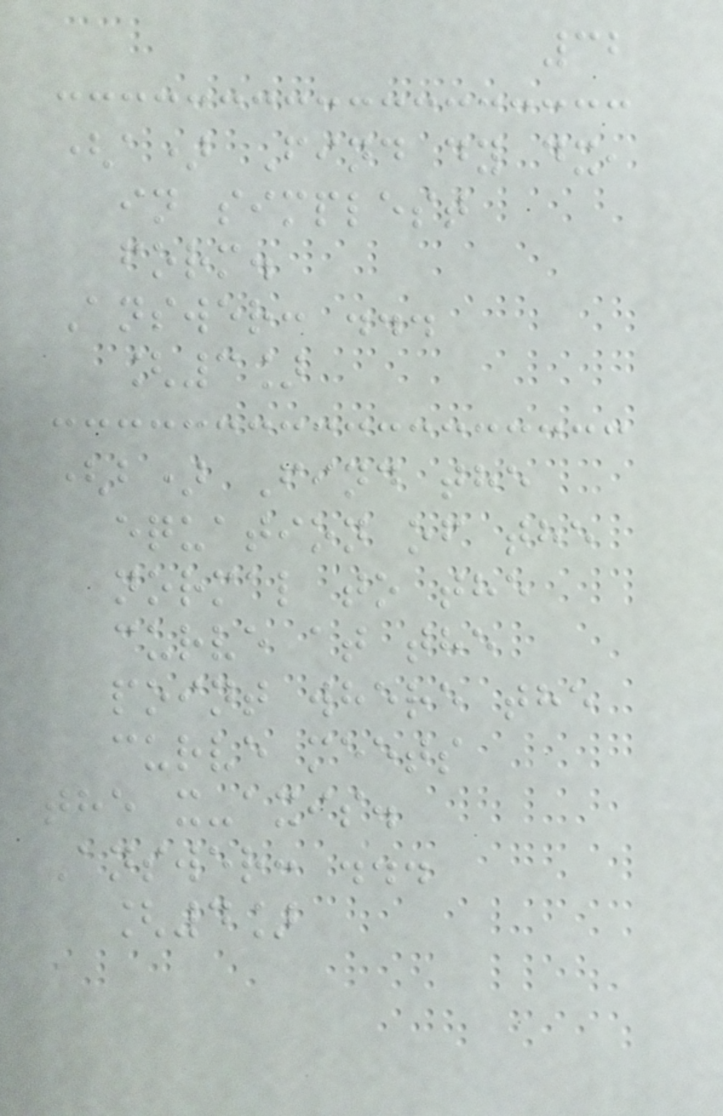32
(a) Find dy dx,
in simplest
form.
Answer: ...
[3]
(b) Find the
equation of the
normal to the
curve at the
point where the
curve meets
the x-axis.
Answer: ...
[4]
